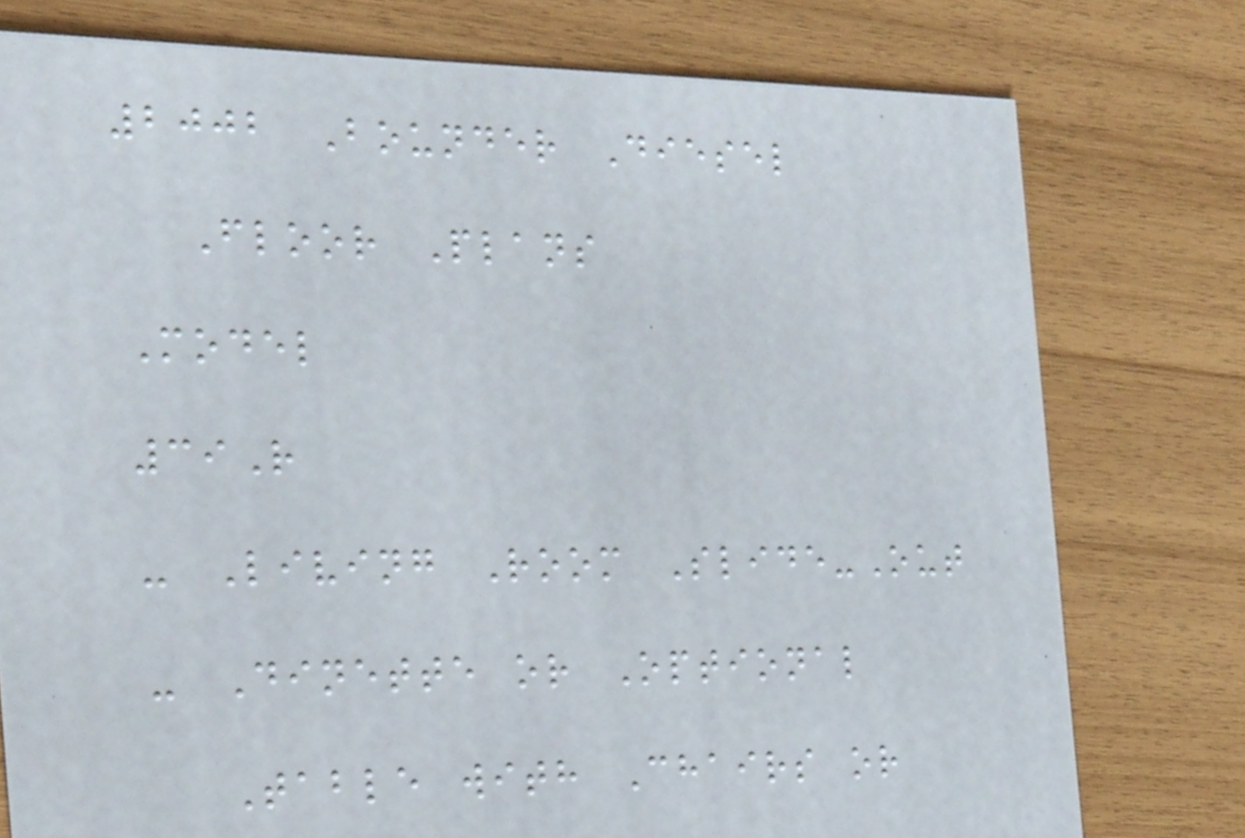2002 Bounder Diesel
Floor Plans
Model
39R
- Living Room Slide-Out
- Dinette or Optional
Table with Chairs or
